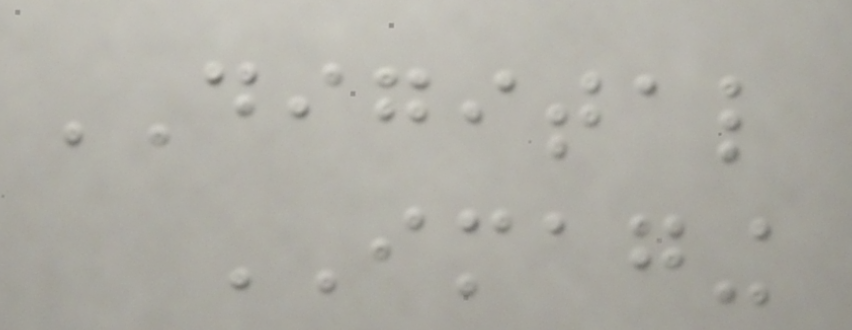DIGITAL
IMAGING
